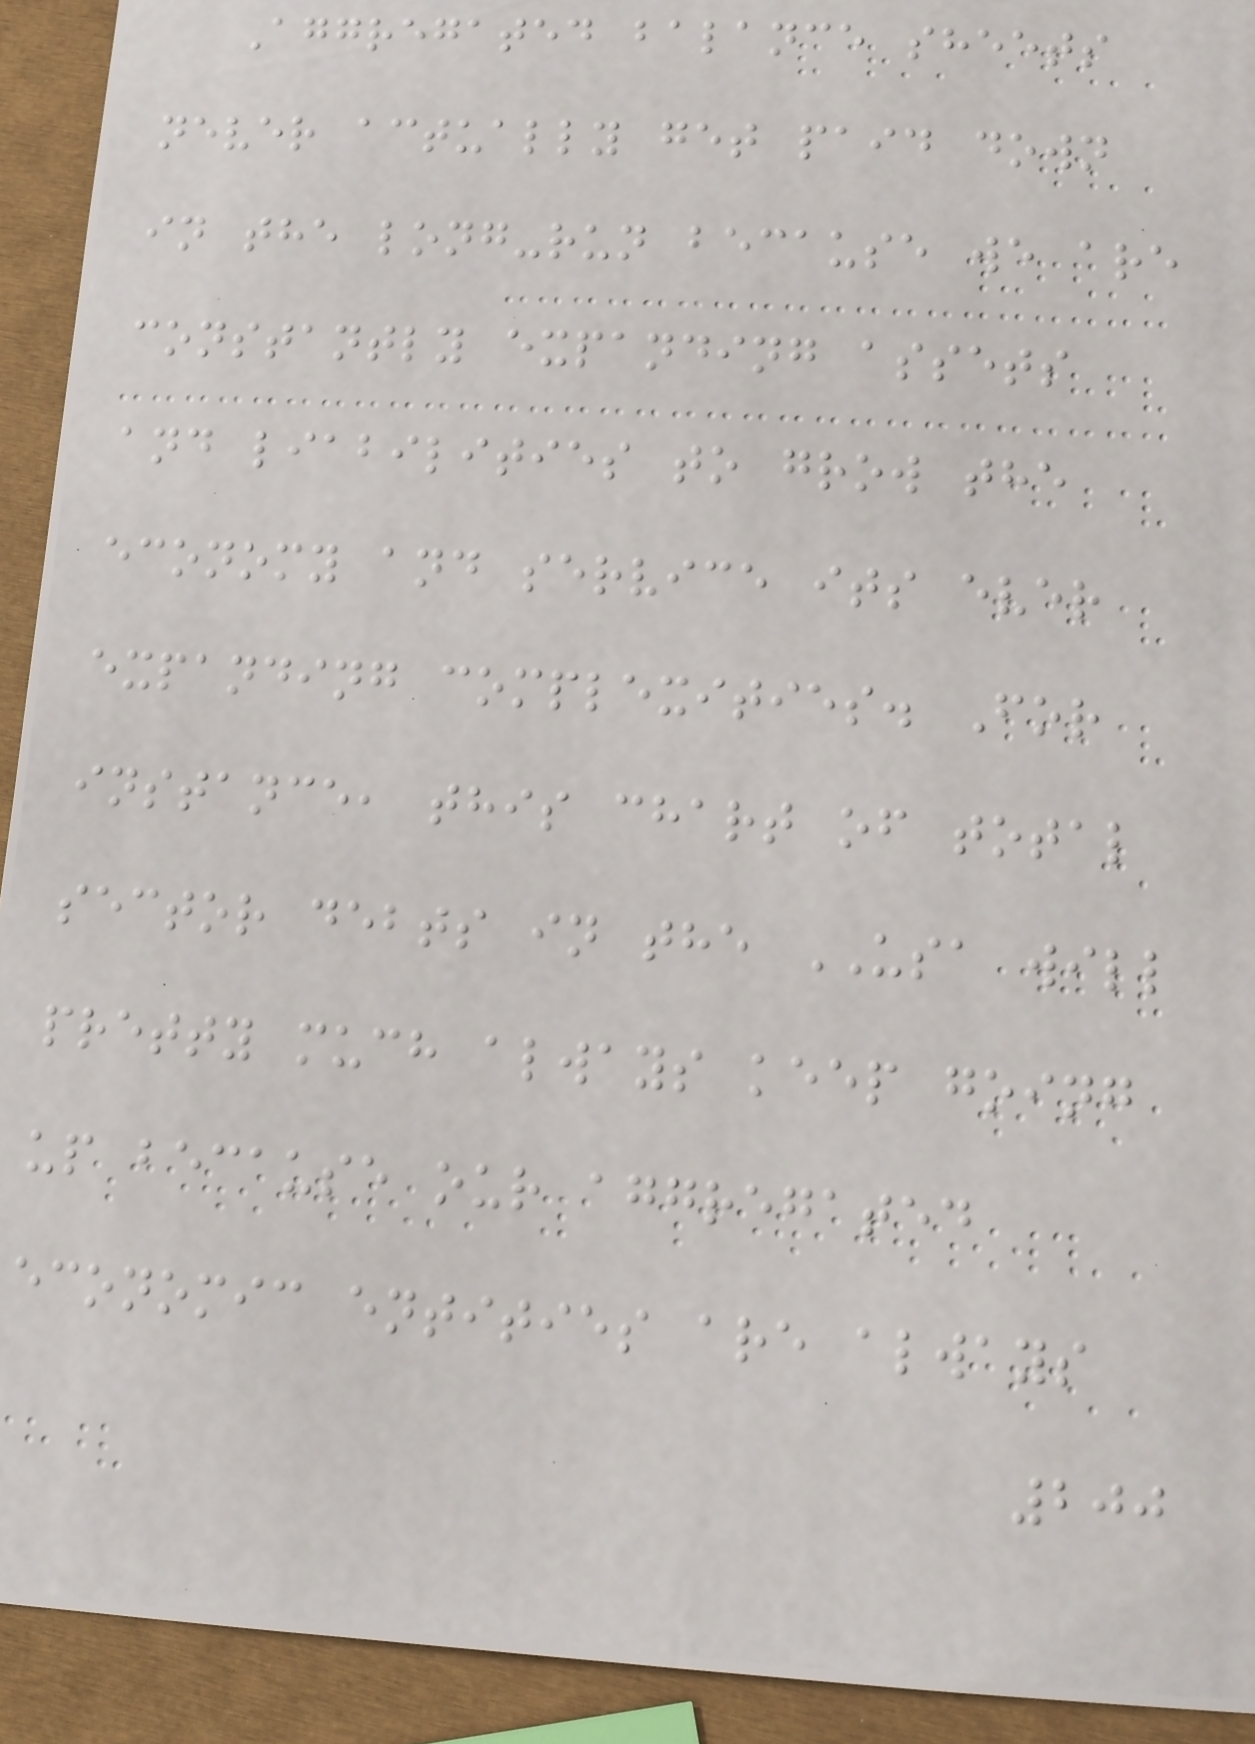Aggregated balance sheets
never actually get paid down
in the long-run because we are
constantly expanding assets
and liabilities to grow the
economy and service its ever
expanding complexities. For
instance, this chart of total
sector debts in the USA will
pretty much always keep going
up because our aggregated
economic entities are always
200
